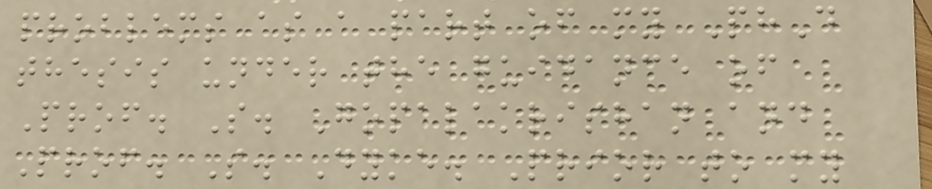problems as a part of my PhD
thesis under the guidance of
Prof. S. Gopalakrishan and
Prof. S. Dyke. Prior to my
